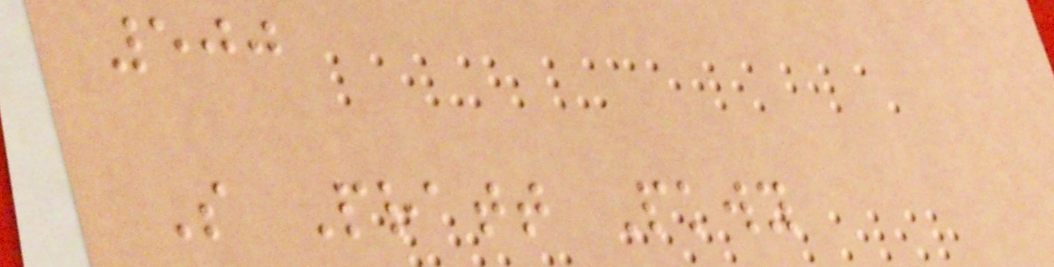500
S Pratt Pkwy
